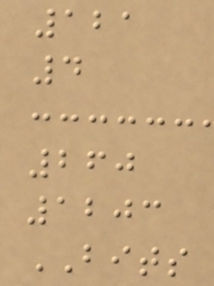121
4
260
1203
BITS
